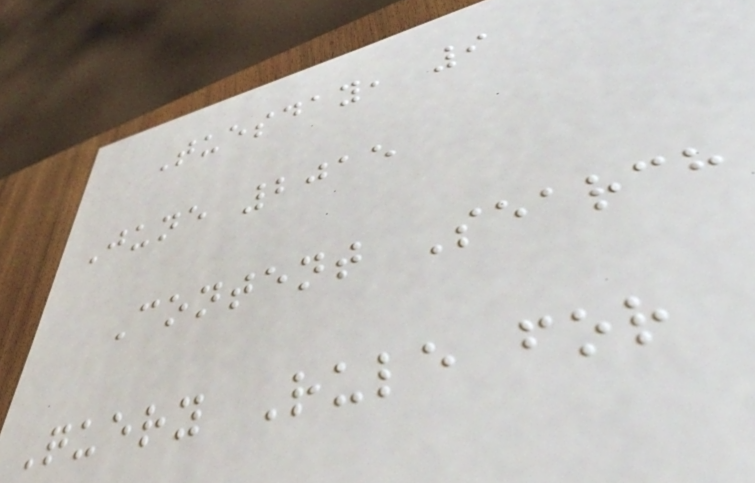Tuesday, 9
June 2015
Content Search
Query Rule for
